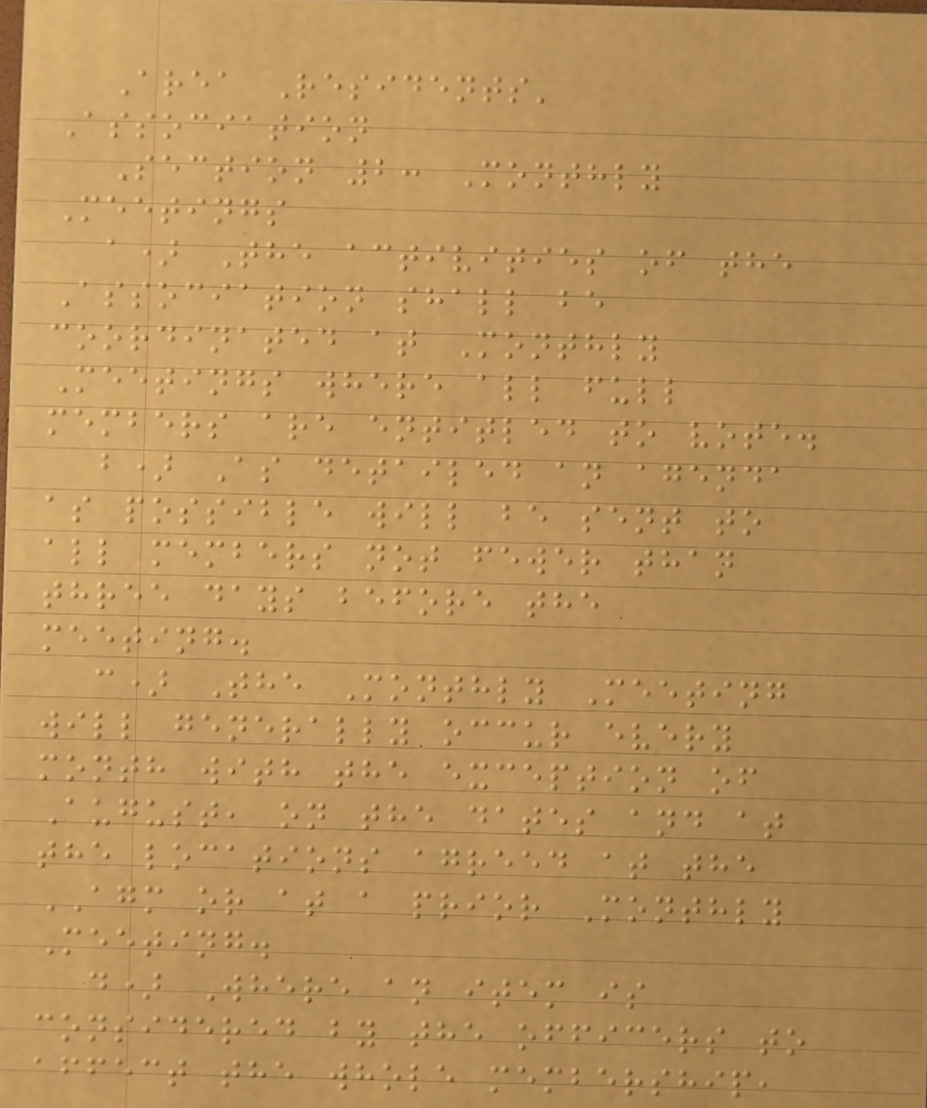Area Residents'
Association
Section 2: Monthly
Meetings
a) The activities of the
Association shall be
coordinated at Monthly
Meetings where all full
members are entitled to vote.
b) As detailed an agenda
as possible will be sent to
all members not fewer than
three days before the
meeting.
c) The Monthly Meeting
will generally occur every
month with the exception of
August, on the dates and at
the locations agreed at the
AGM or at a prior Monthly
Meeting.
d) Where an item is
considered by the officers to
affect the whole membership,
